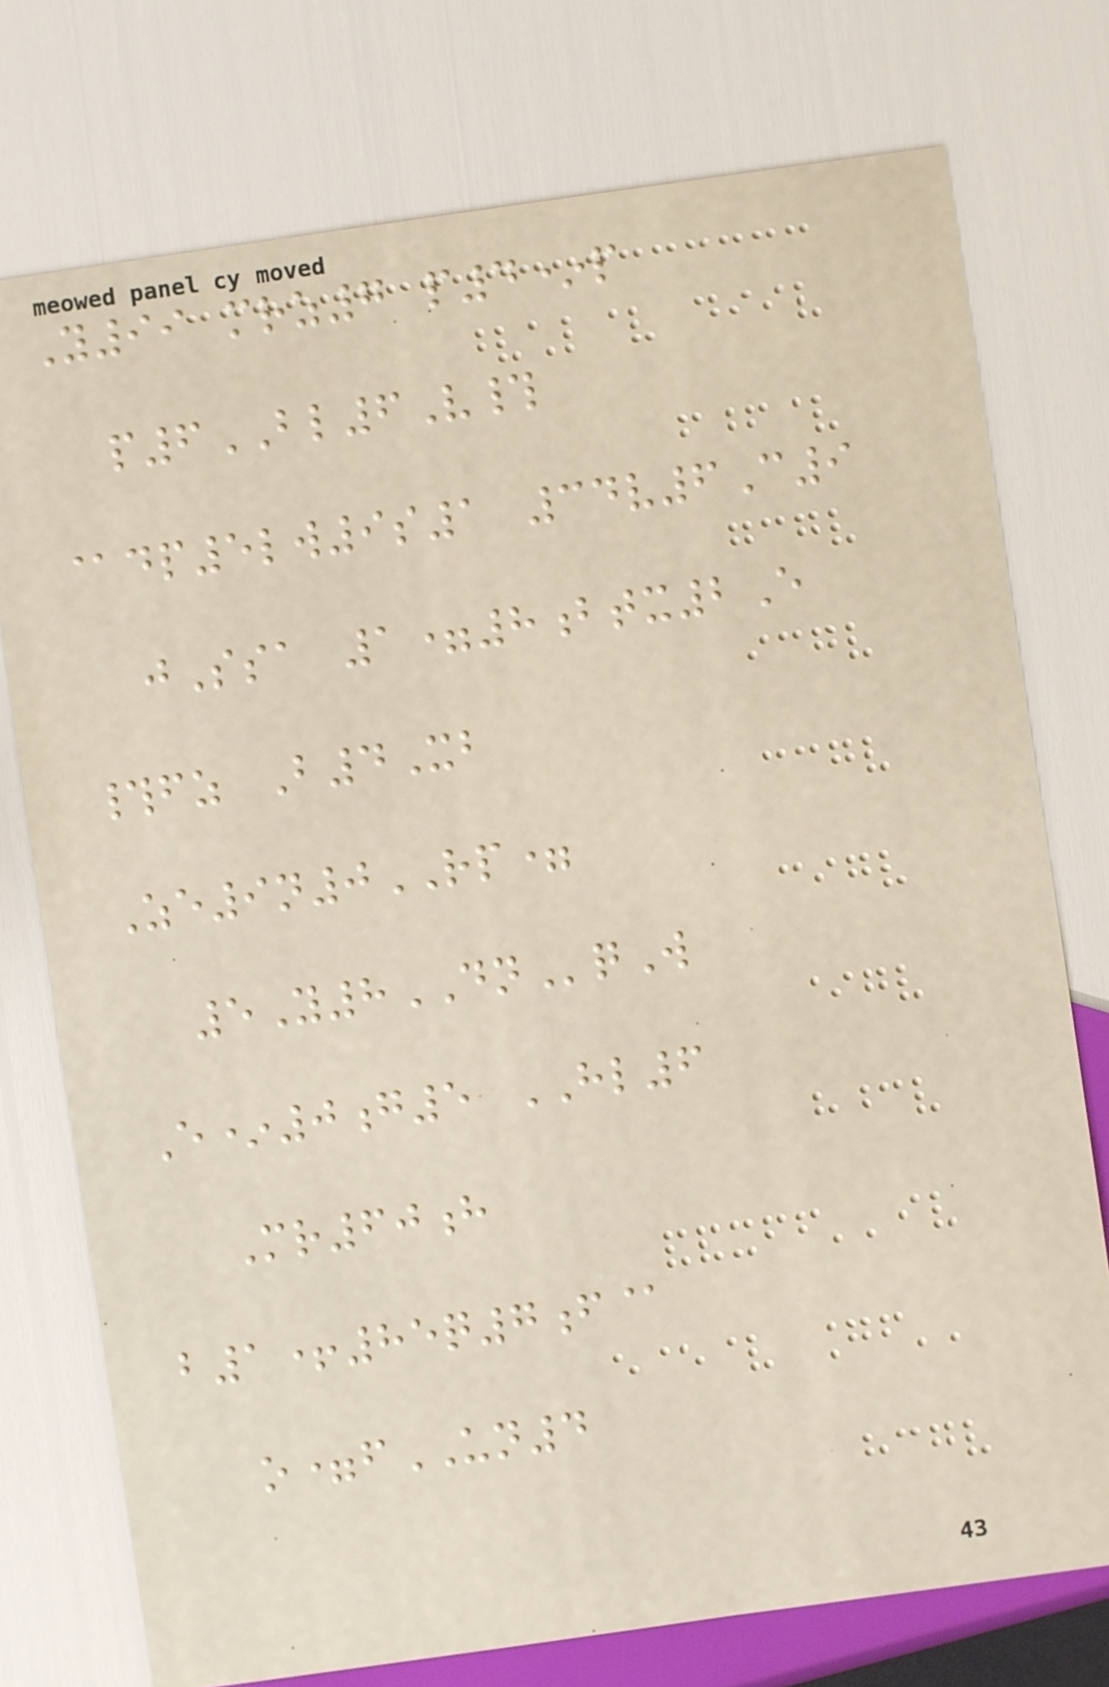Y99 mrz7 p4*p
p6BL6V#
@dp5lw9s1 34v6C9
jSsa 1=8btx2E
#fz B4Xb
Ze9n0RP=
5Y8DNqW
E*0g5 HL6
Mr60h
b1+85q7f@
o=fUN4
